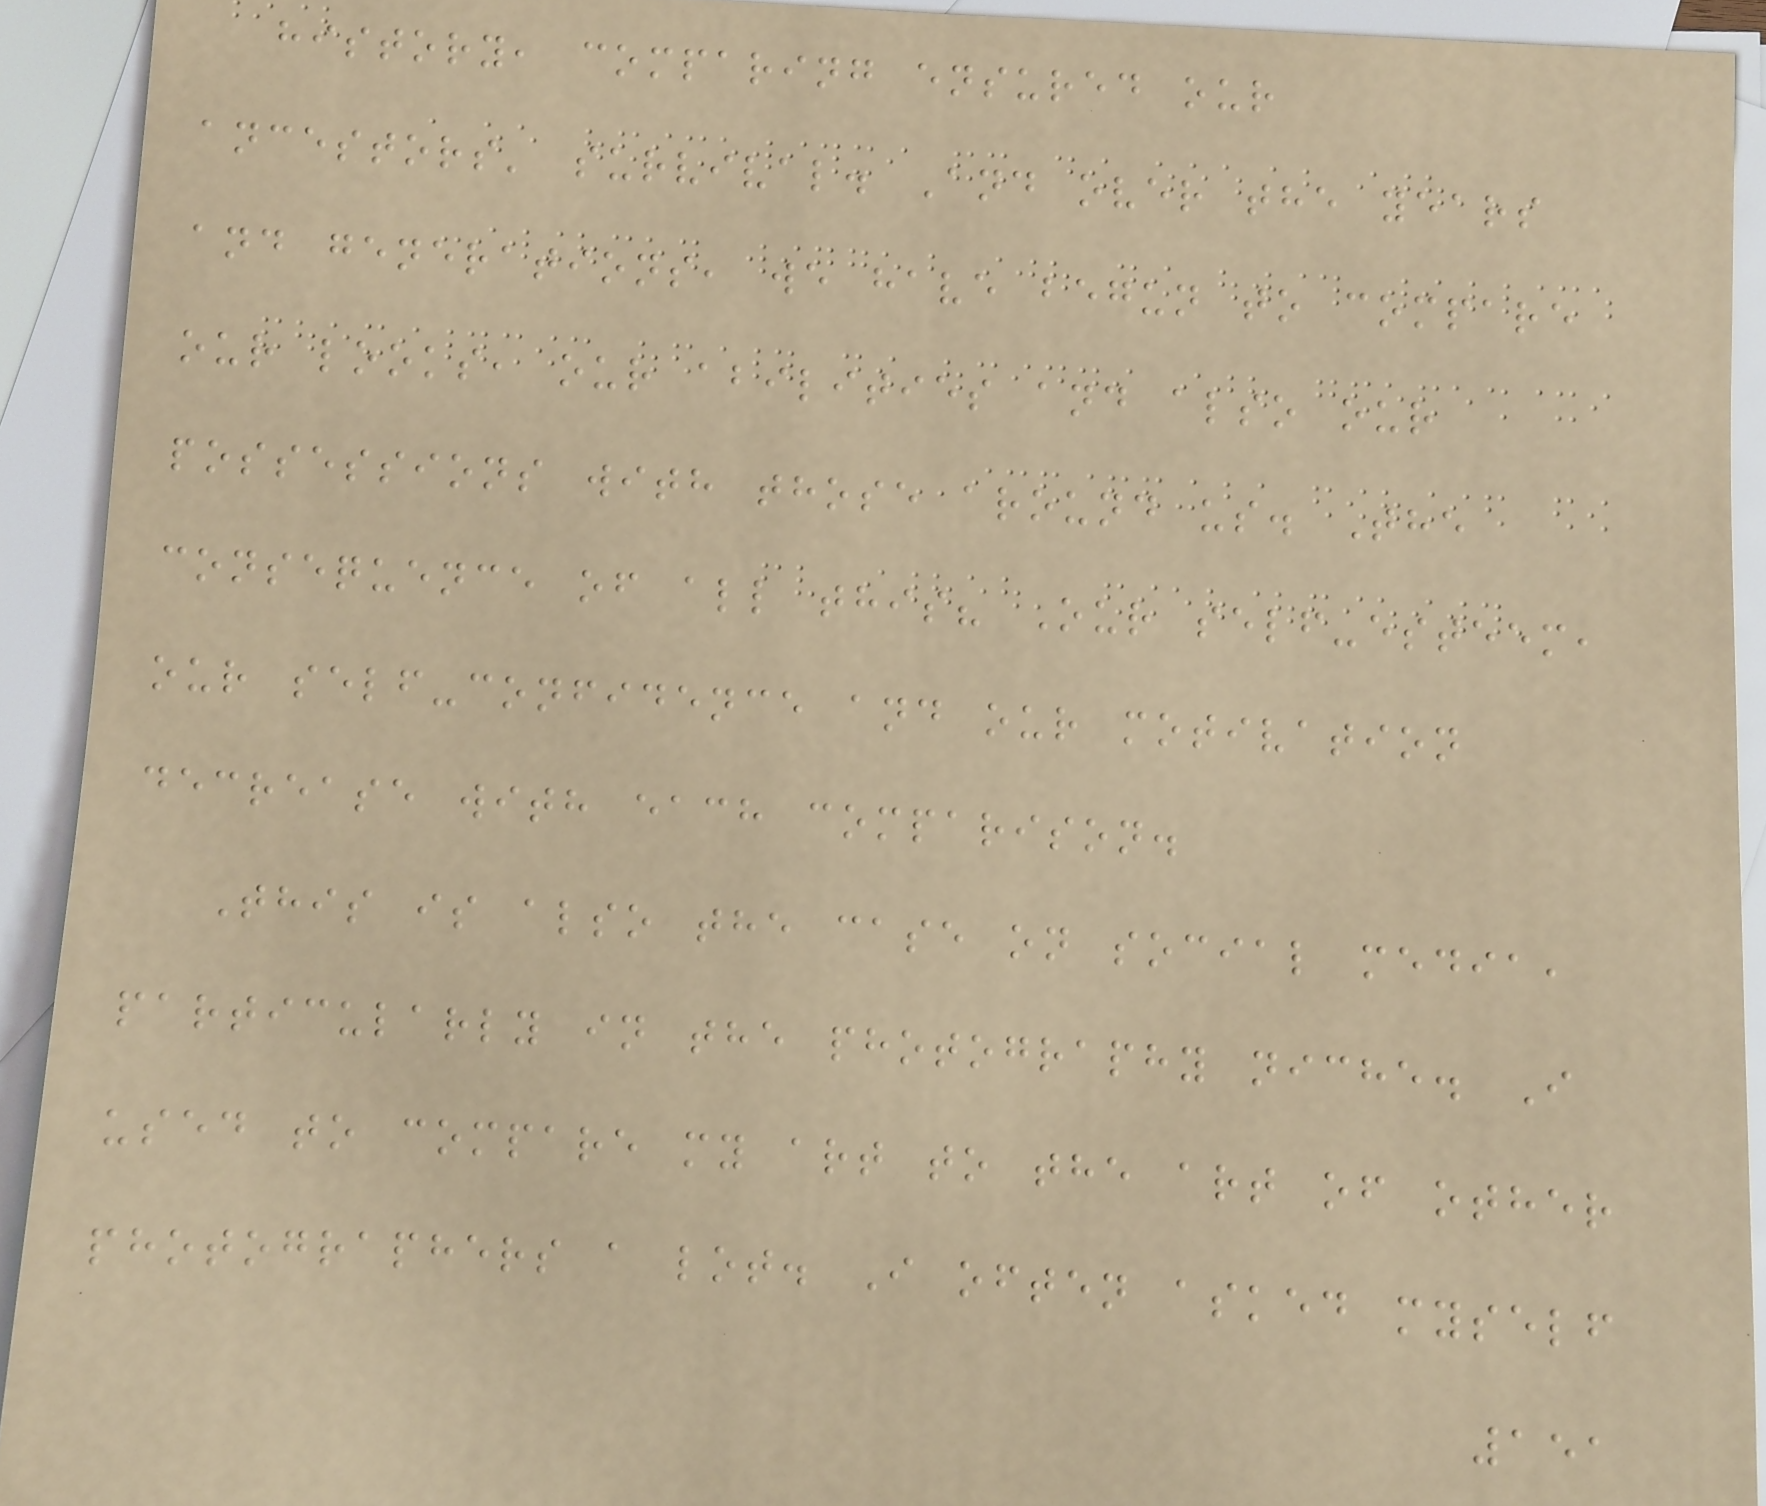history, comparing ensured our
ancestors' survival. And over the years
and generations, we have begun to compare
our looks, our abilities and also our
possessions with those around us. The
consequence of all this? Our self-esteem,
our self-confidence and our motivation
decrease with each comparison.
This is also the case on social media,
particularly in the photography niche. I
used to compare my art to the art of other
photographers a lot. I often asked myself
151
